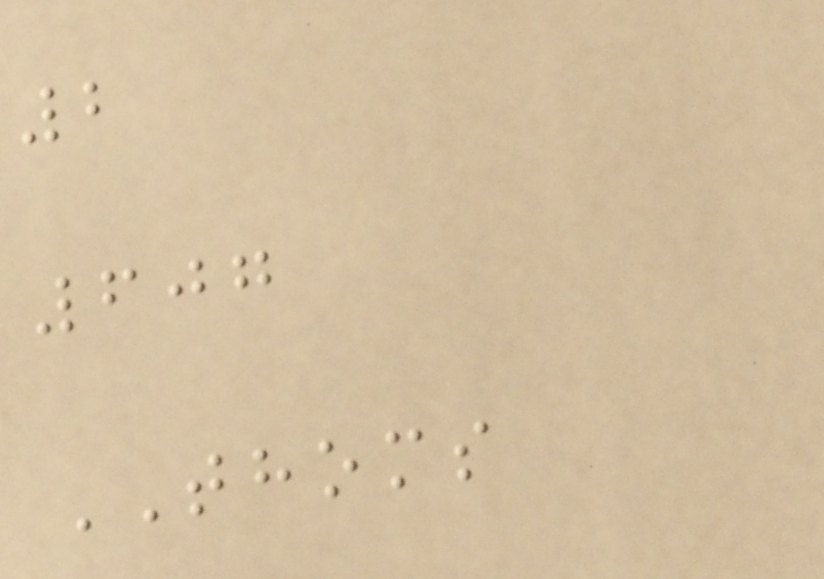2
607
THOMS
